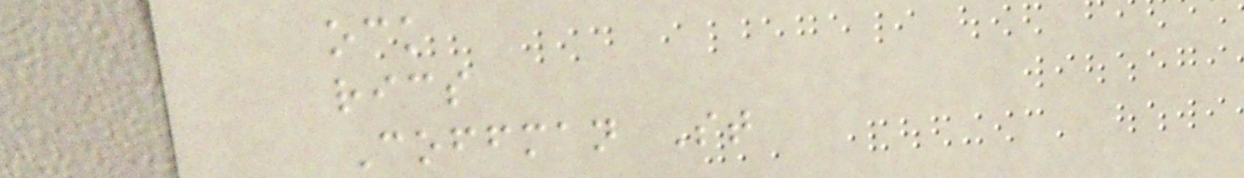ock
rics
Coffman St
